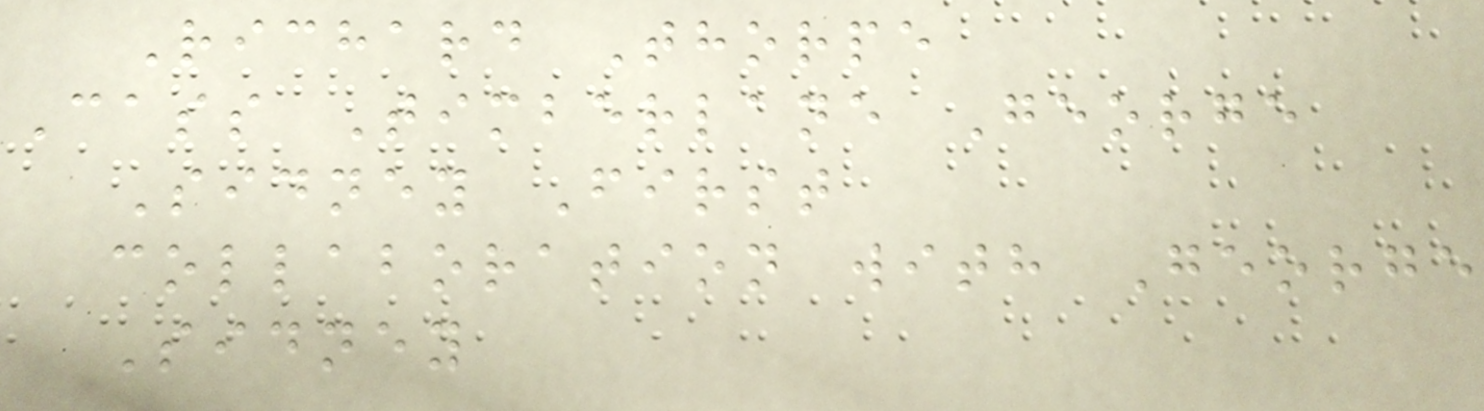Richard Thorpe
Cass Timberlane George
Sidney First
collaboration with George
Sidney
